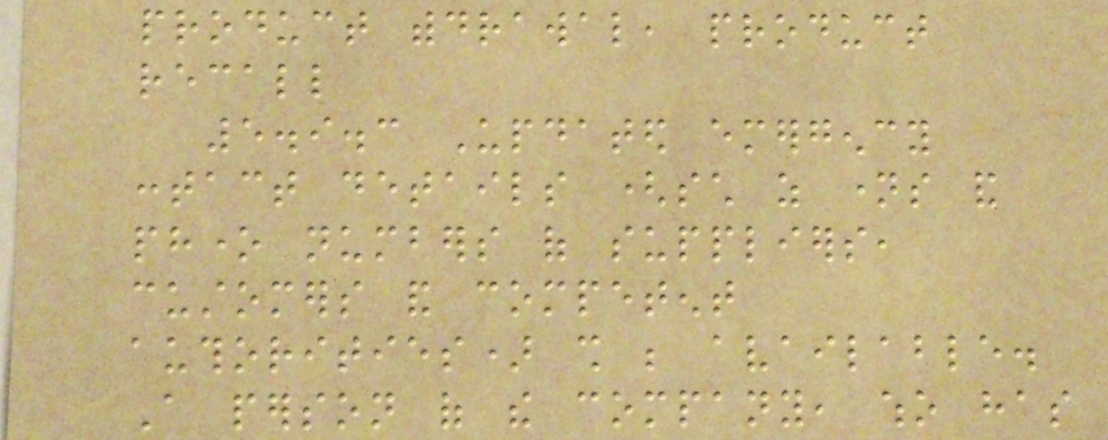product withdrawal, product
recall
5.9.3 Updated emergency
contact details (such as names and
phone numbers of suppliers,
customers and competent
authorities) shall be available.
A person of the company, who has
